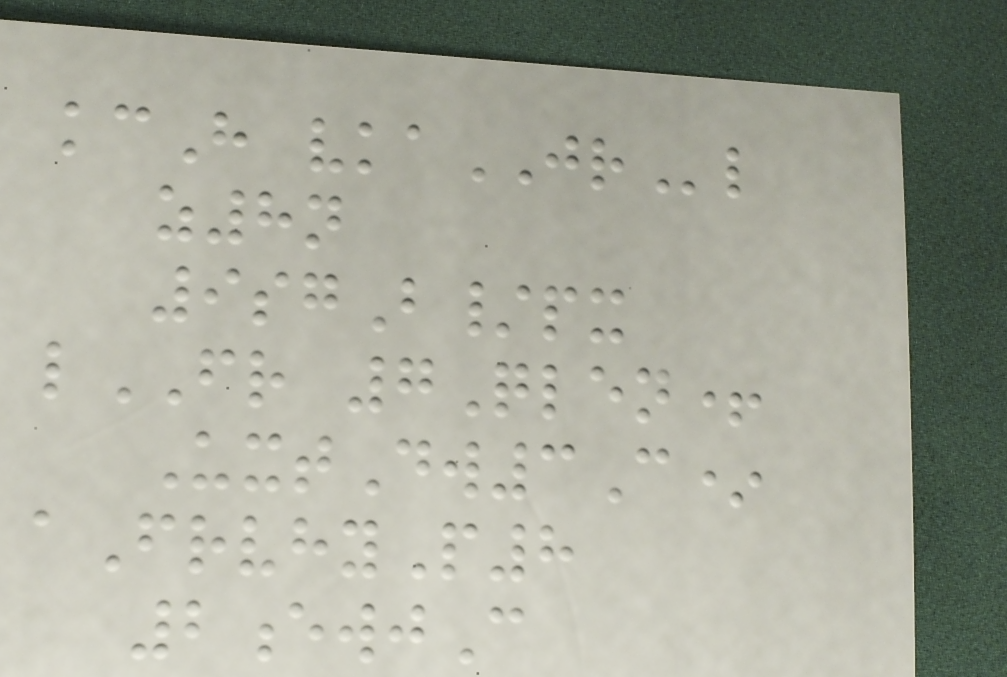kcH vkaJRl
z8n
9sgB/px
lFR 7Qlen+
UxtDw3C*
aFrvhyP8
2ewjC
